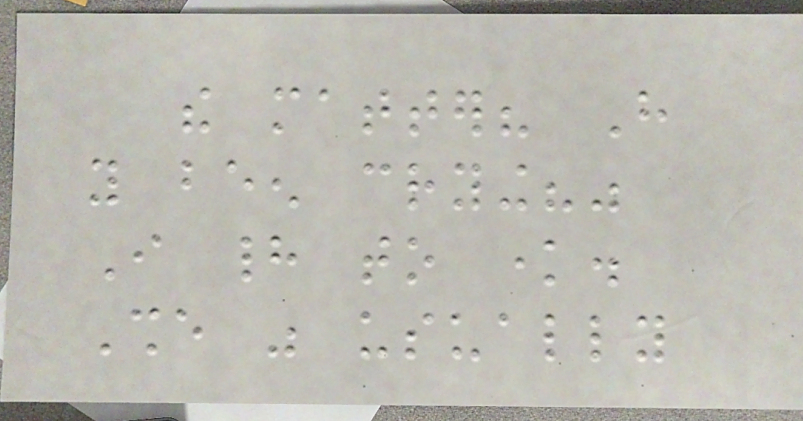the matter? Have
you been crying?"
I had to know.
She was usually
